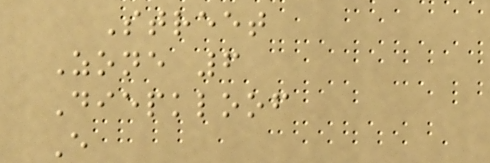Street
Zone 6
Diepkloof
E
